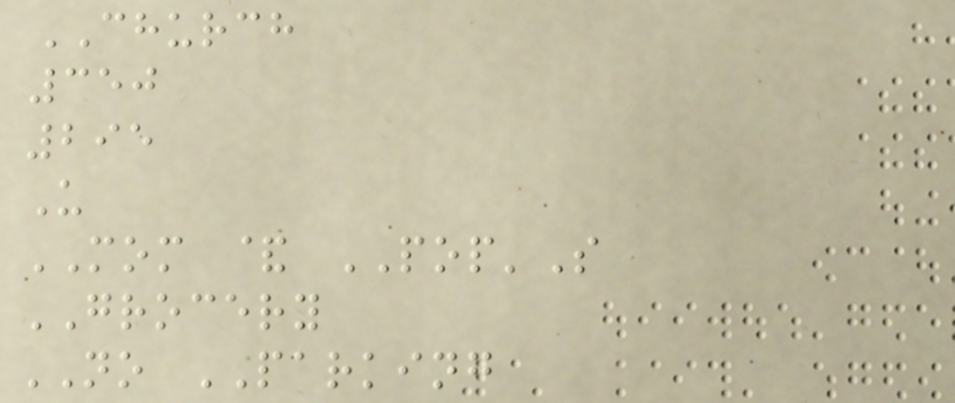CHURCH
350
295
U
MOM & POP'S
GROCERY
NO PARKING
